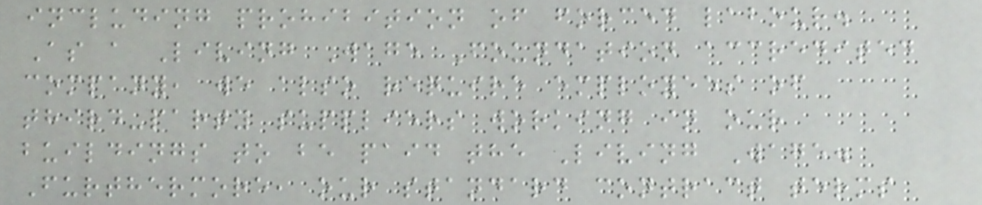including prohibition of forced labour.
As a Living Wage Foundation accredited
company, we also require employees of
third-party suppliers working in our
buildings to be paid the Living Wage.
Furthermore, our standard contract terms
